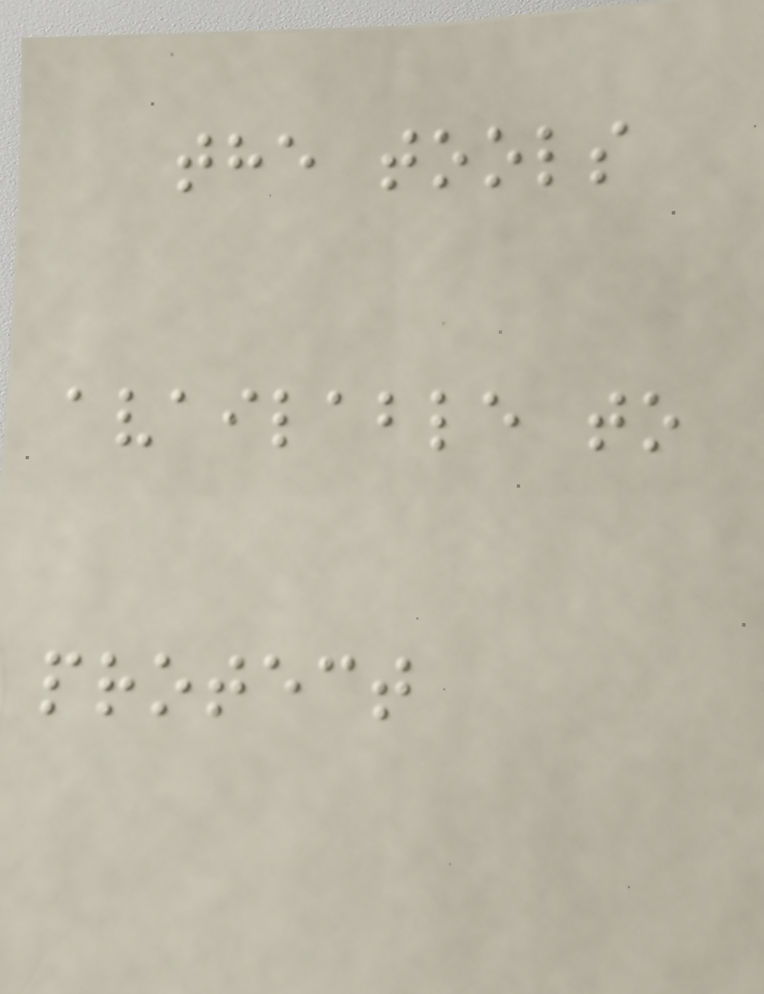the tools
available to
protect
